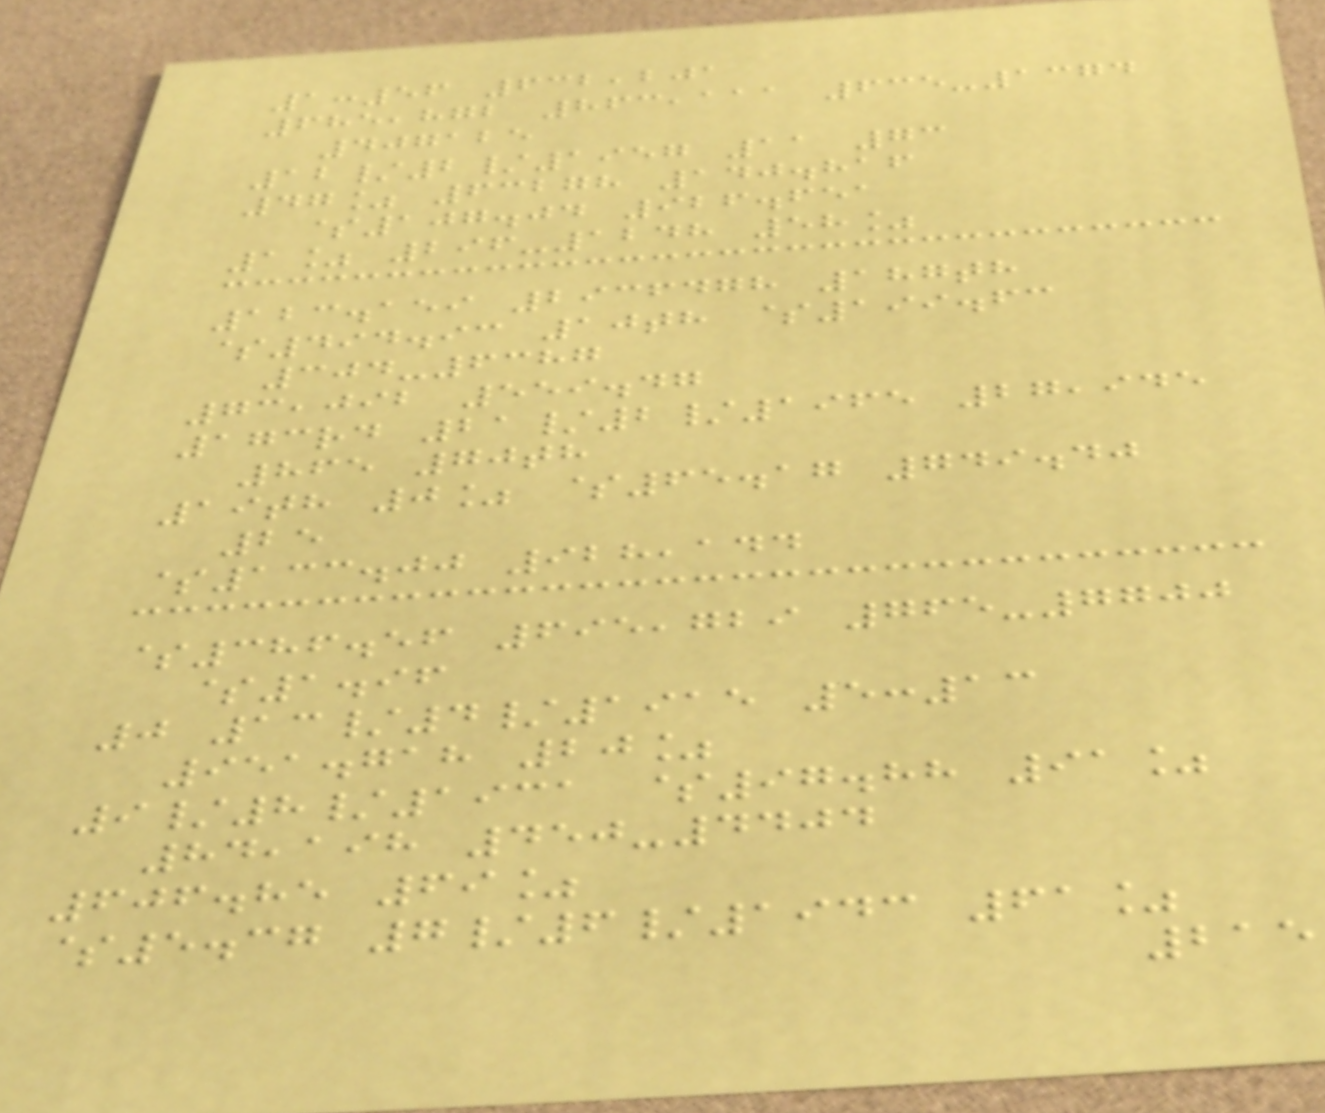1:56 632,201
685,872 863,111 635-1374
407125
12/2/1957 11 73
47% 63278 140.816
$107.04 926.651
1% 296-1248 58%
123.159 2936478 187th
$494.93 10th $199.63
304-6387
73,092 559.47
173rd 21/2/1965 27,945
865 70th
19th 0% $65.17 749.40
25
$133.00 928,144
$386.56 695,729 765-7700
$1.96
0 13/4/1915 5:13
951.718 20%
9/8/1931 $97.88 91%
84,198 450-4404
606.85 69%
$5.37 7/6/1943 61%
215
